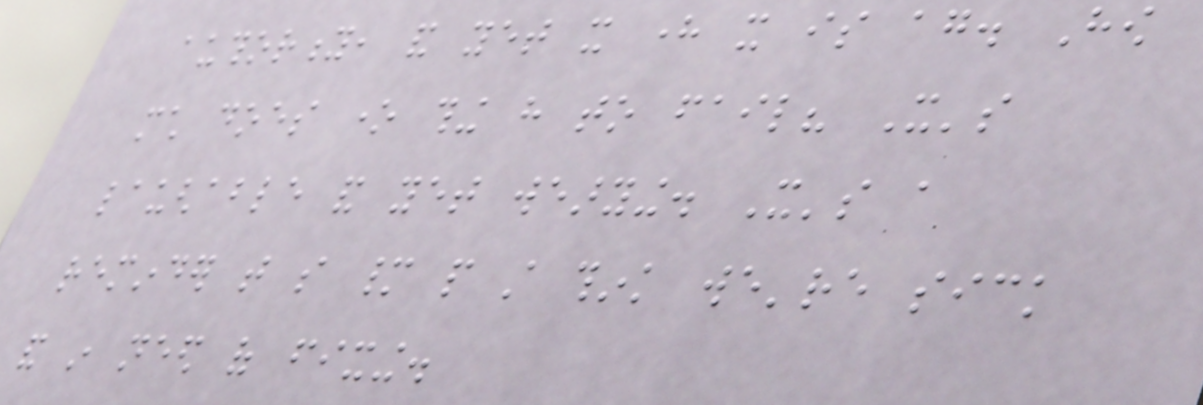authority, and yet it here it is again. How
much does one thing have to fail? It's
laughable and yet wearying. It's a
reminder that so many people still think we're sick
and in need of fixing.
